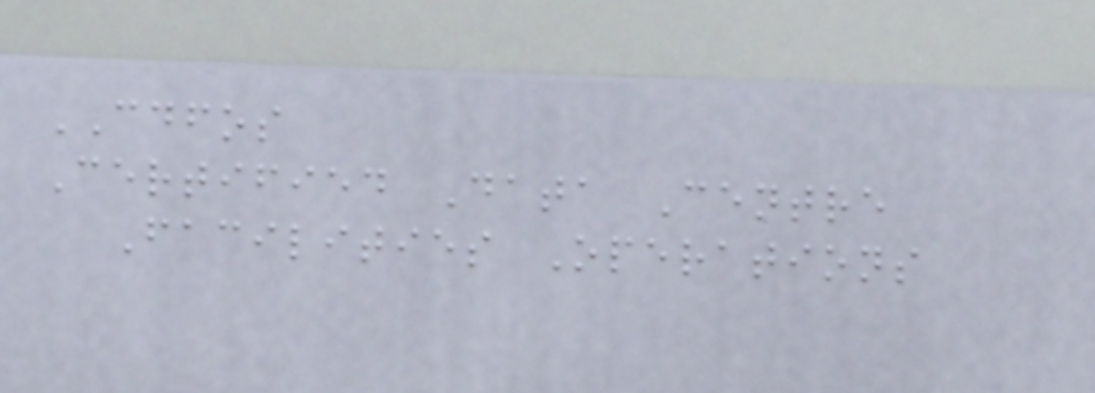CDFOS
Certified Data Centre
Facilities Operations
